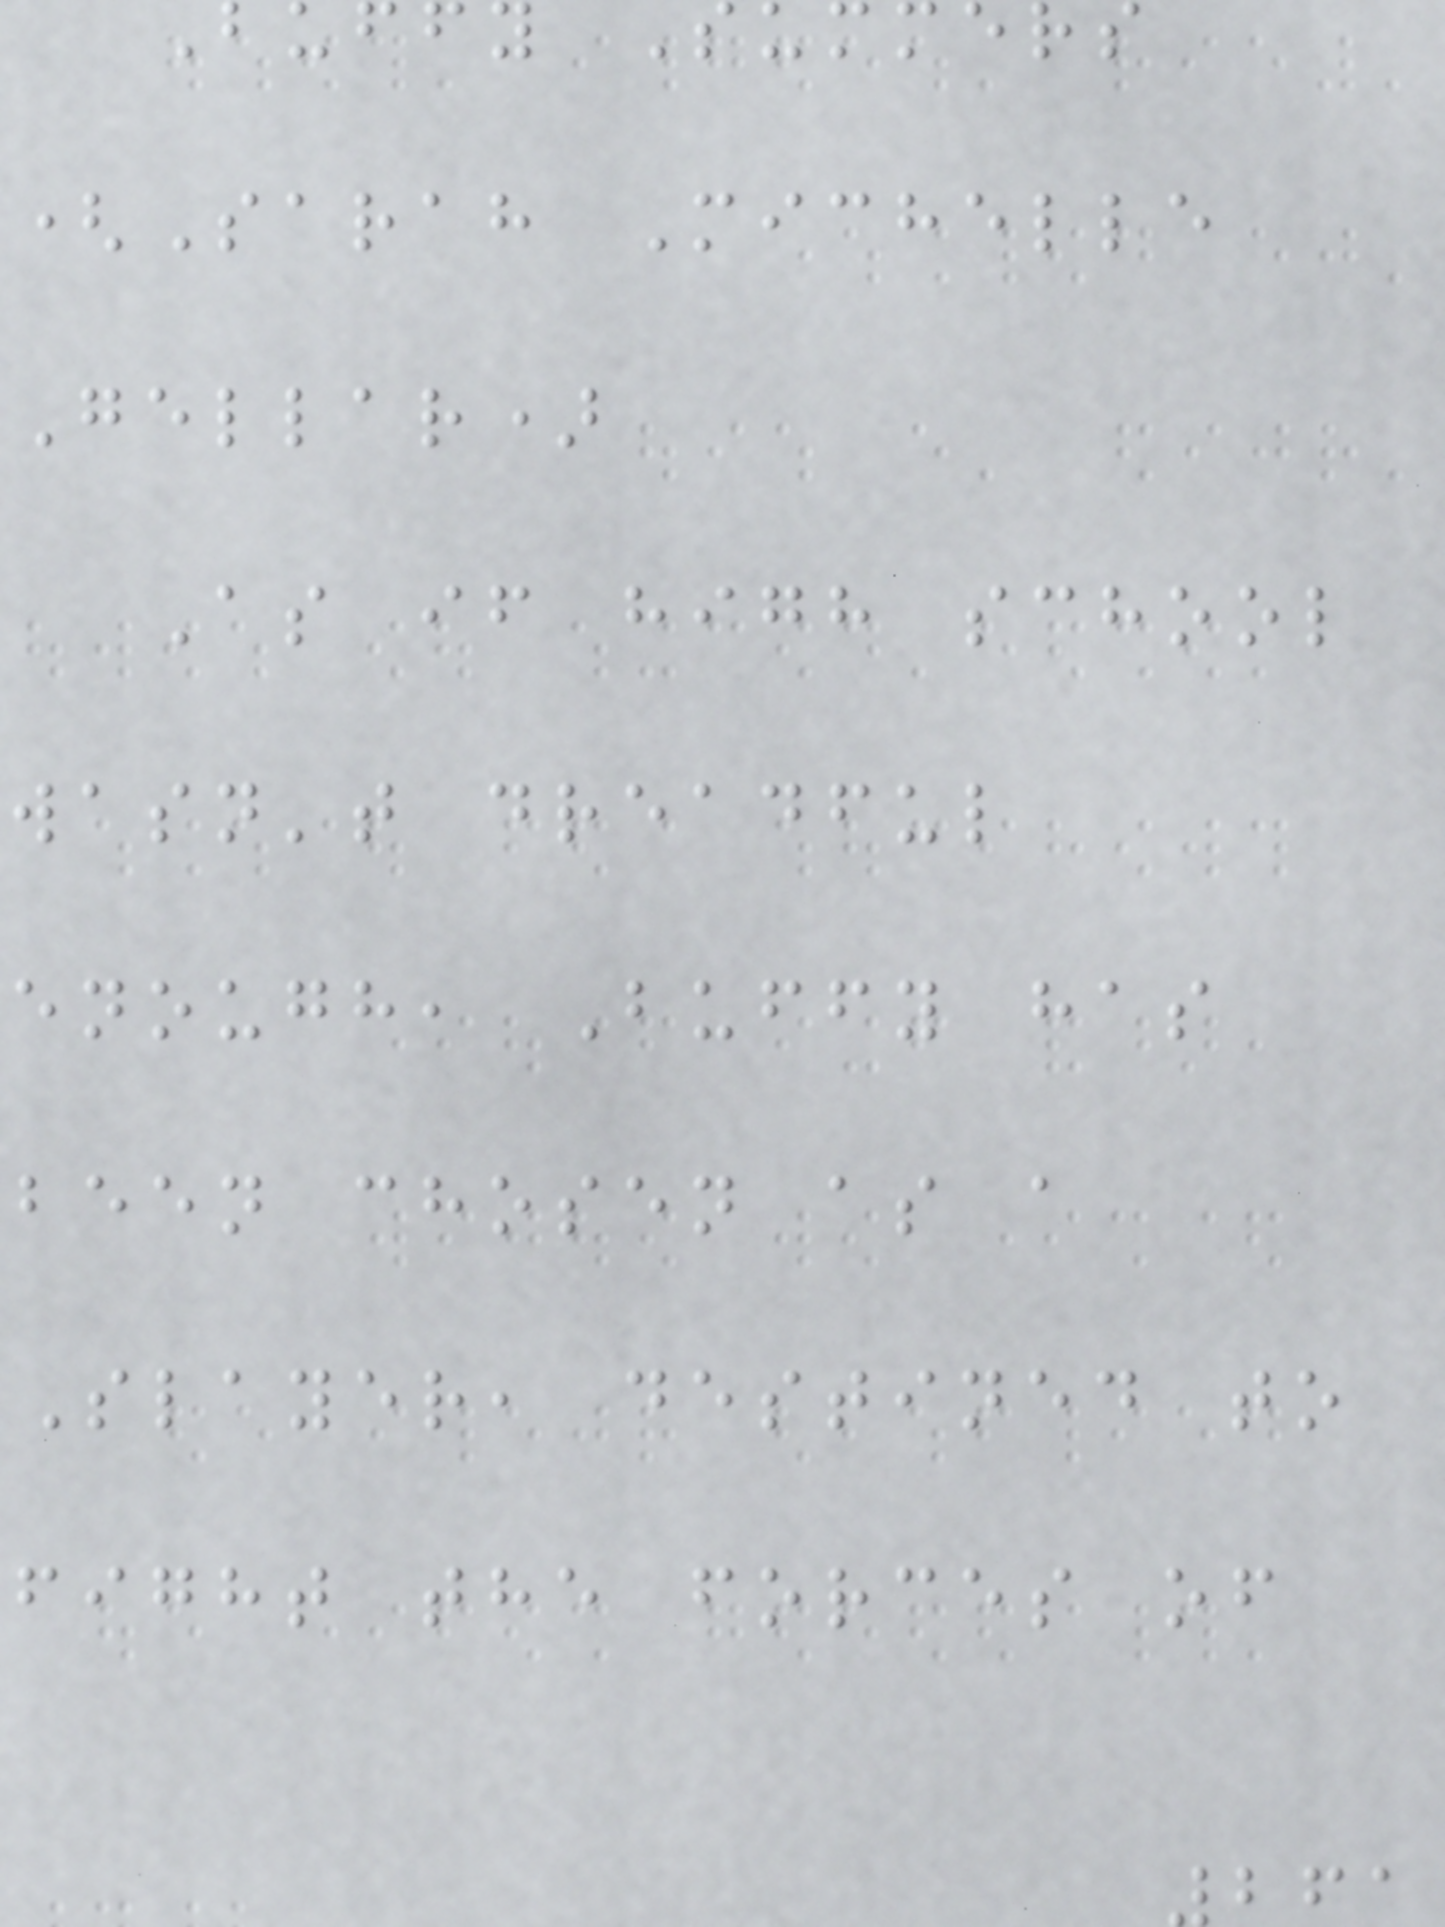(Sarah Michelle
Gellar)
As if high school
wasn't dreadful
enough, Buffy has
been chosen as a
Slayer, destined to
fight the forces of
